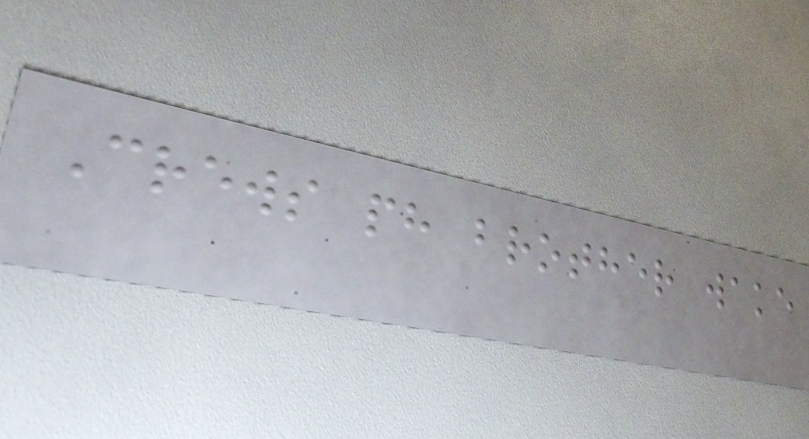Crews ph brother wake
